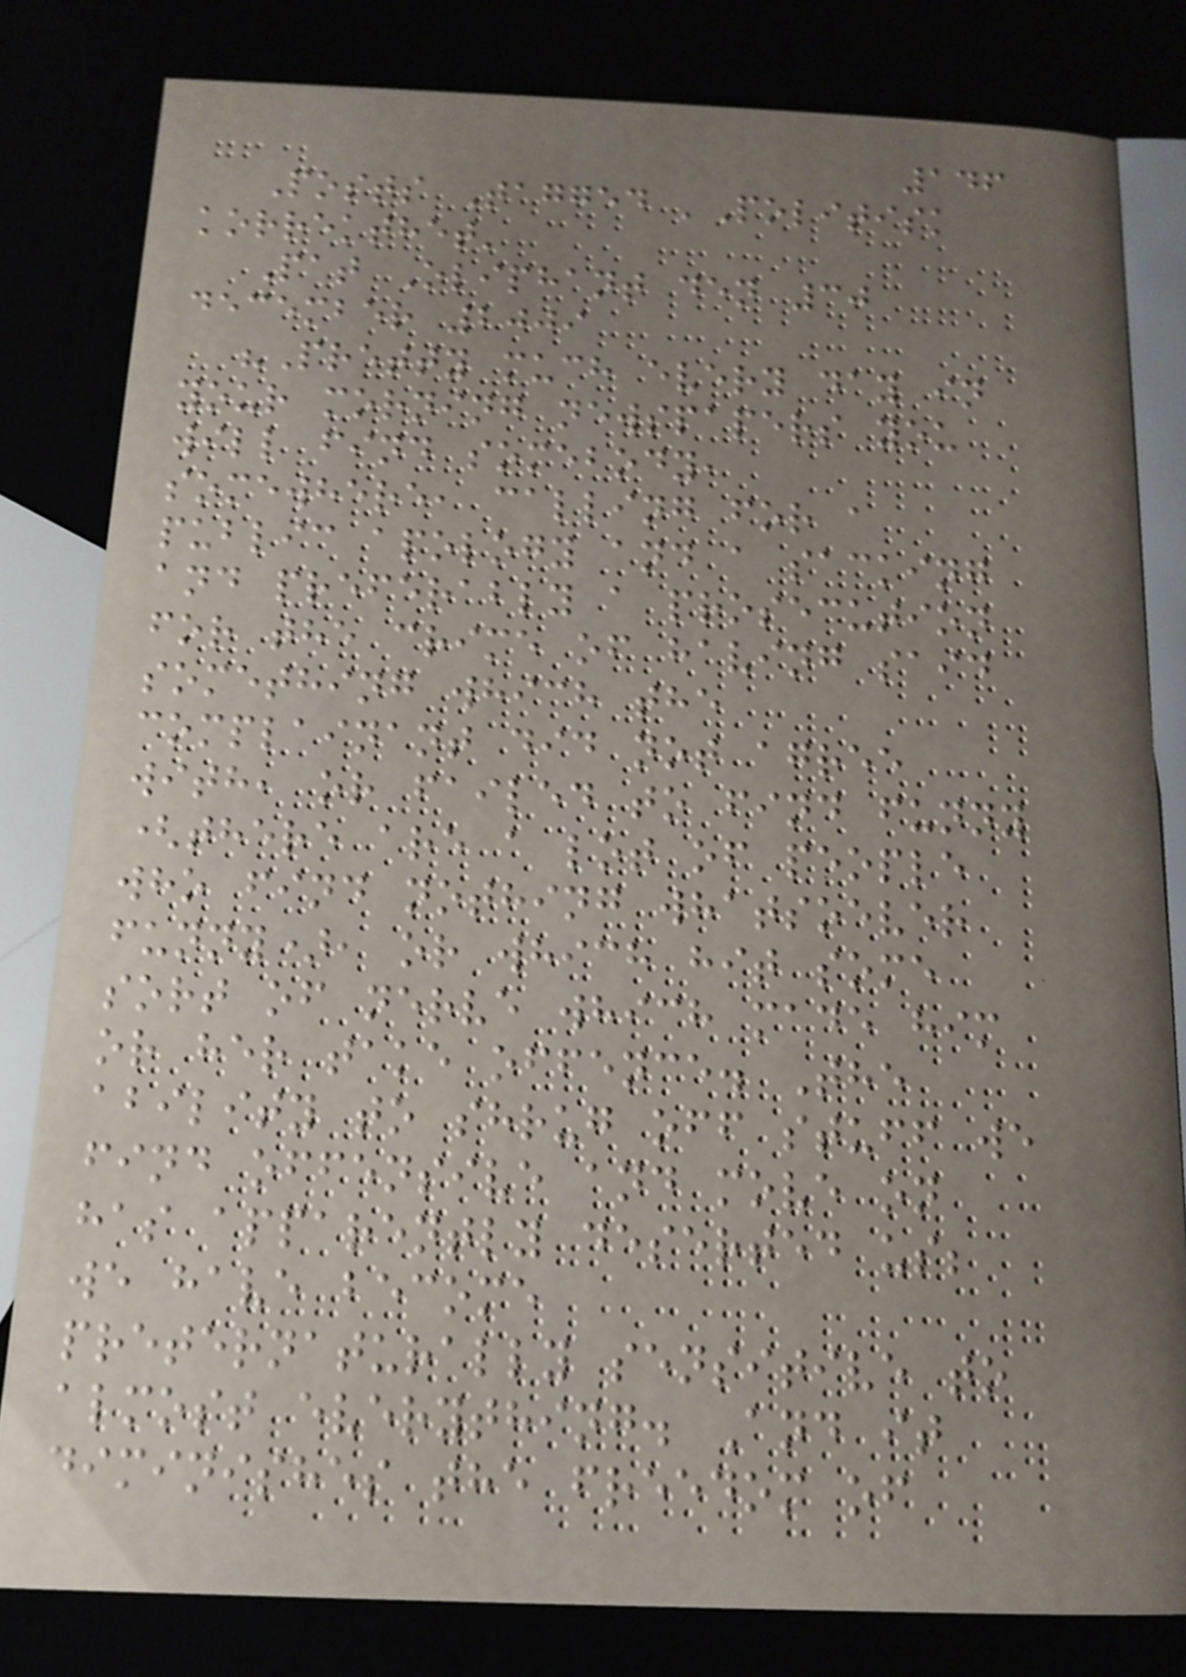146
Posts Tagged 'Politisk
korrekthet'
Pat Oliphant den 30
december 2009
"Pretty much every day in
your morning newspapers you
will find somebody,
somewhere, calling for a
public apology and a sacking
and preferably a prosecution
for the crime of having said
something which the
complainant did not agree
with, or failed to find funny
(there are a lot of people
who find nothing whatsoever
funny), or which hit some
sort of nerve which made him
or her take offence. The
ability to shrug off stuff we
find offensive and move on
has apparently deserted us;
we have become
preternaturally sensitive to
almost everything. And it
diminishes the freedom of
